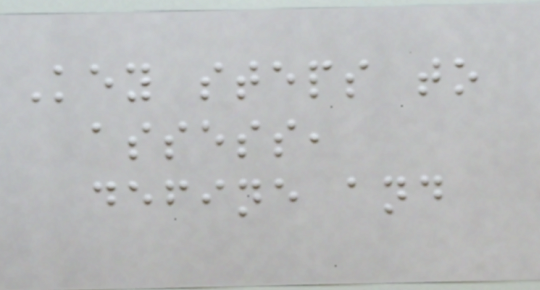Key steps to
assess,
define and
